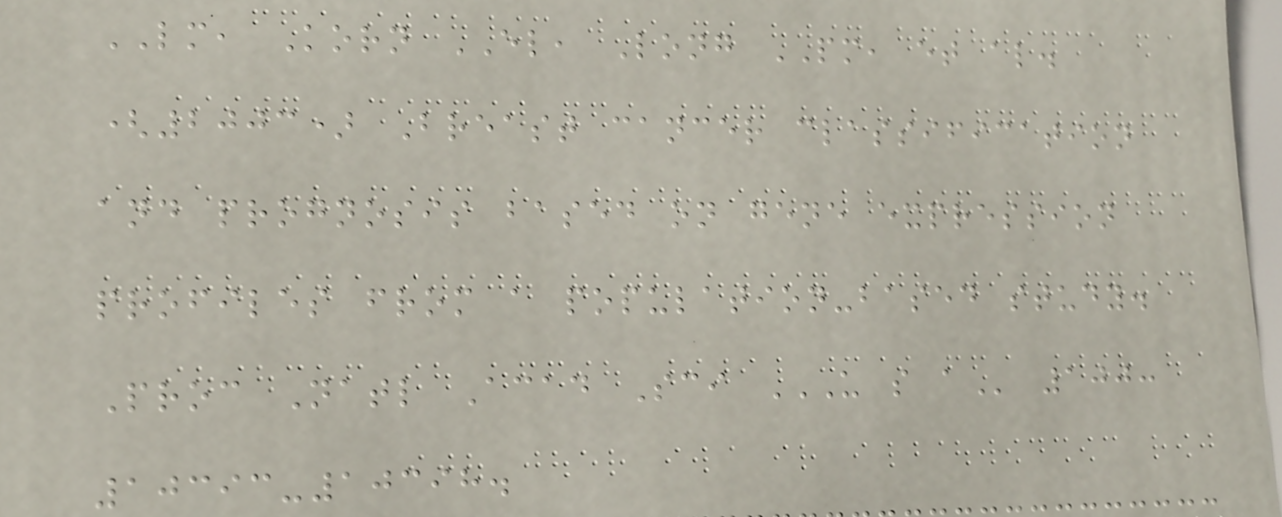LM, Korn EL, Long PM, et al.
(2003) Breast cancer classification
and prognosis based on gene expression
profiles from a population-based study.
Proc Natl Acad Sci U S A 100:
10393-10398.
